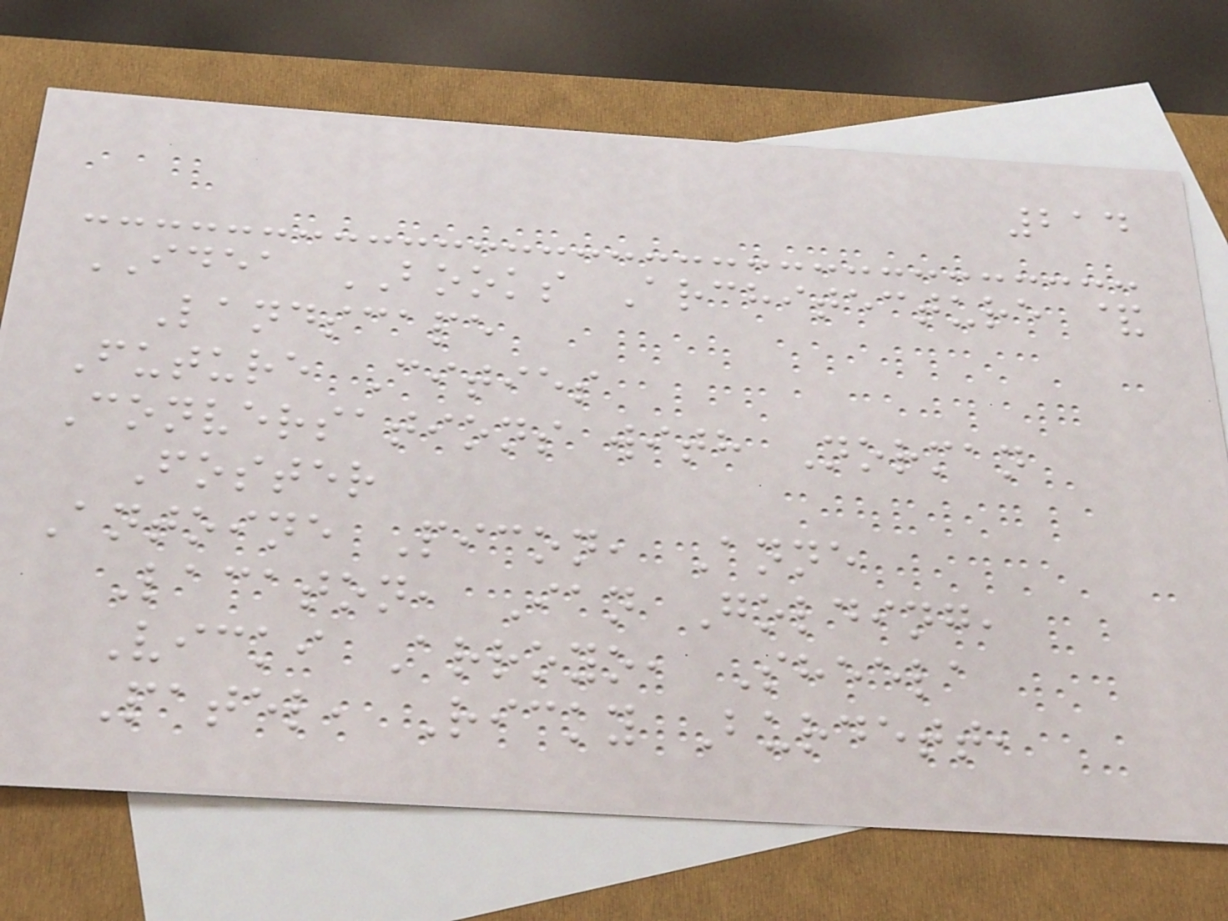214
IDEA BOOKS Architecture &
Landscape
Future Cities
Conversations with Norman
Foster
Antoine Picon, Anne
Lacaton, Ian Golding,
Vicki Arroyo, Sheela
Patel, Ricky Burdett,
